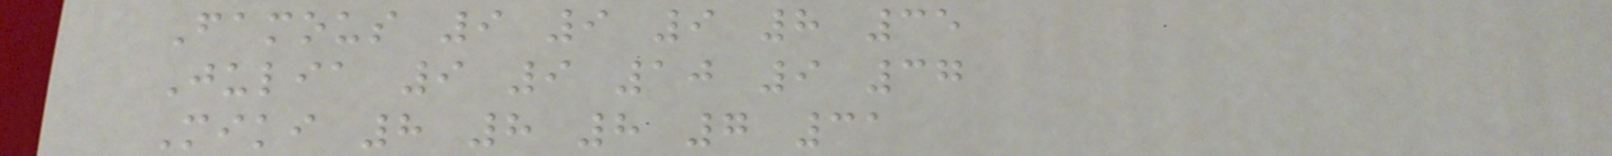Famous 9 9 9 8 35
Julia 9 9 10 9 37
Miki 8 8 8 7 31
